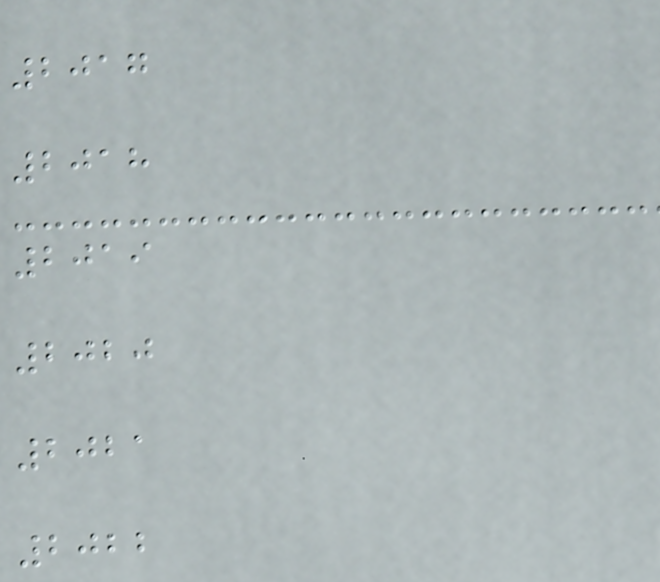2017
2018
2019
2020
2021
2022
